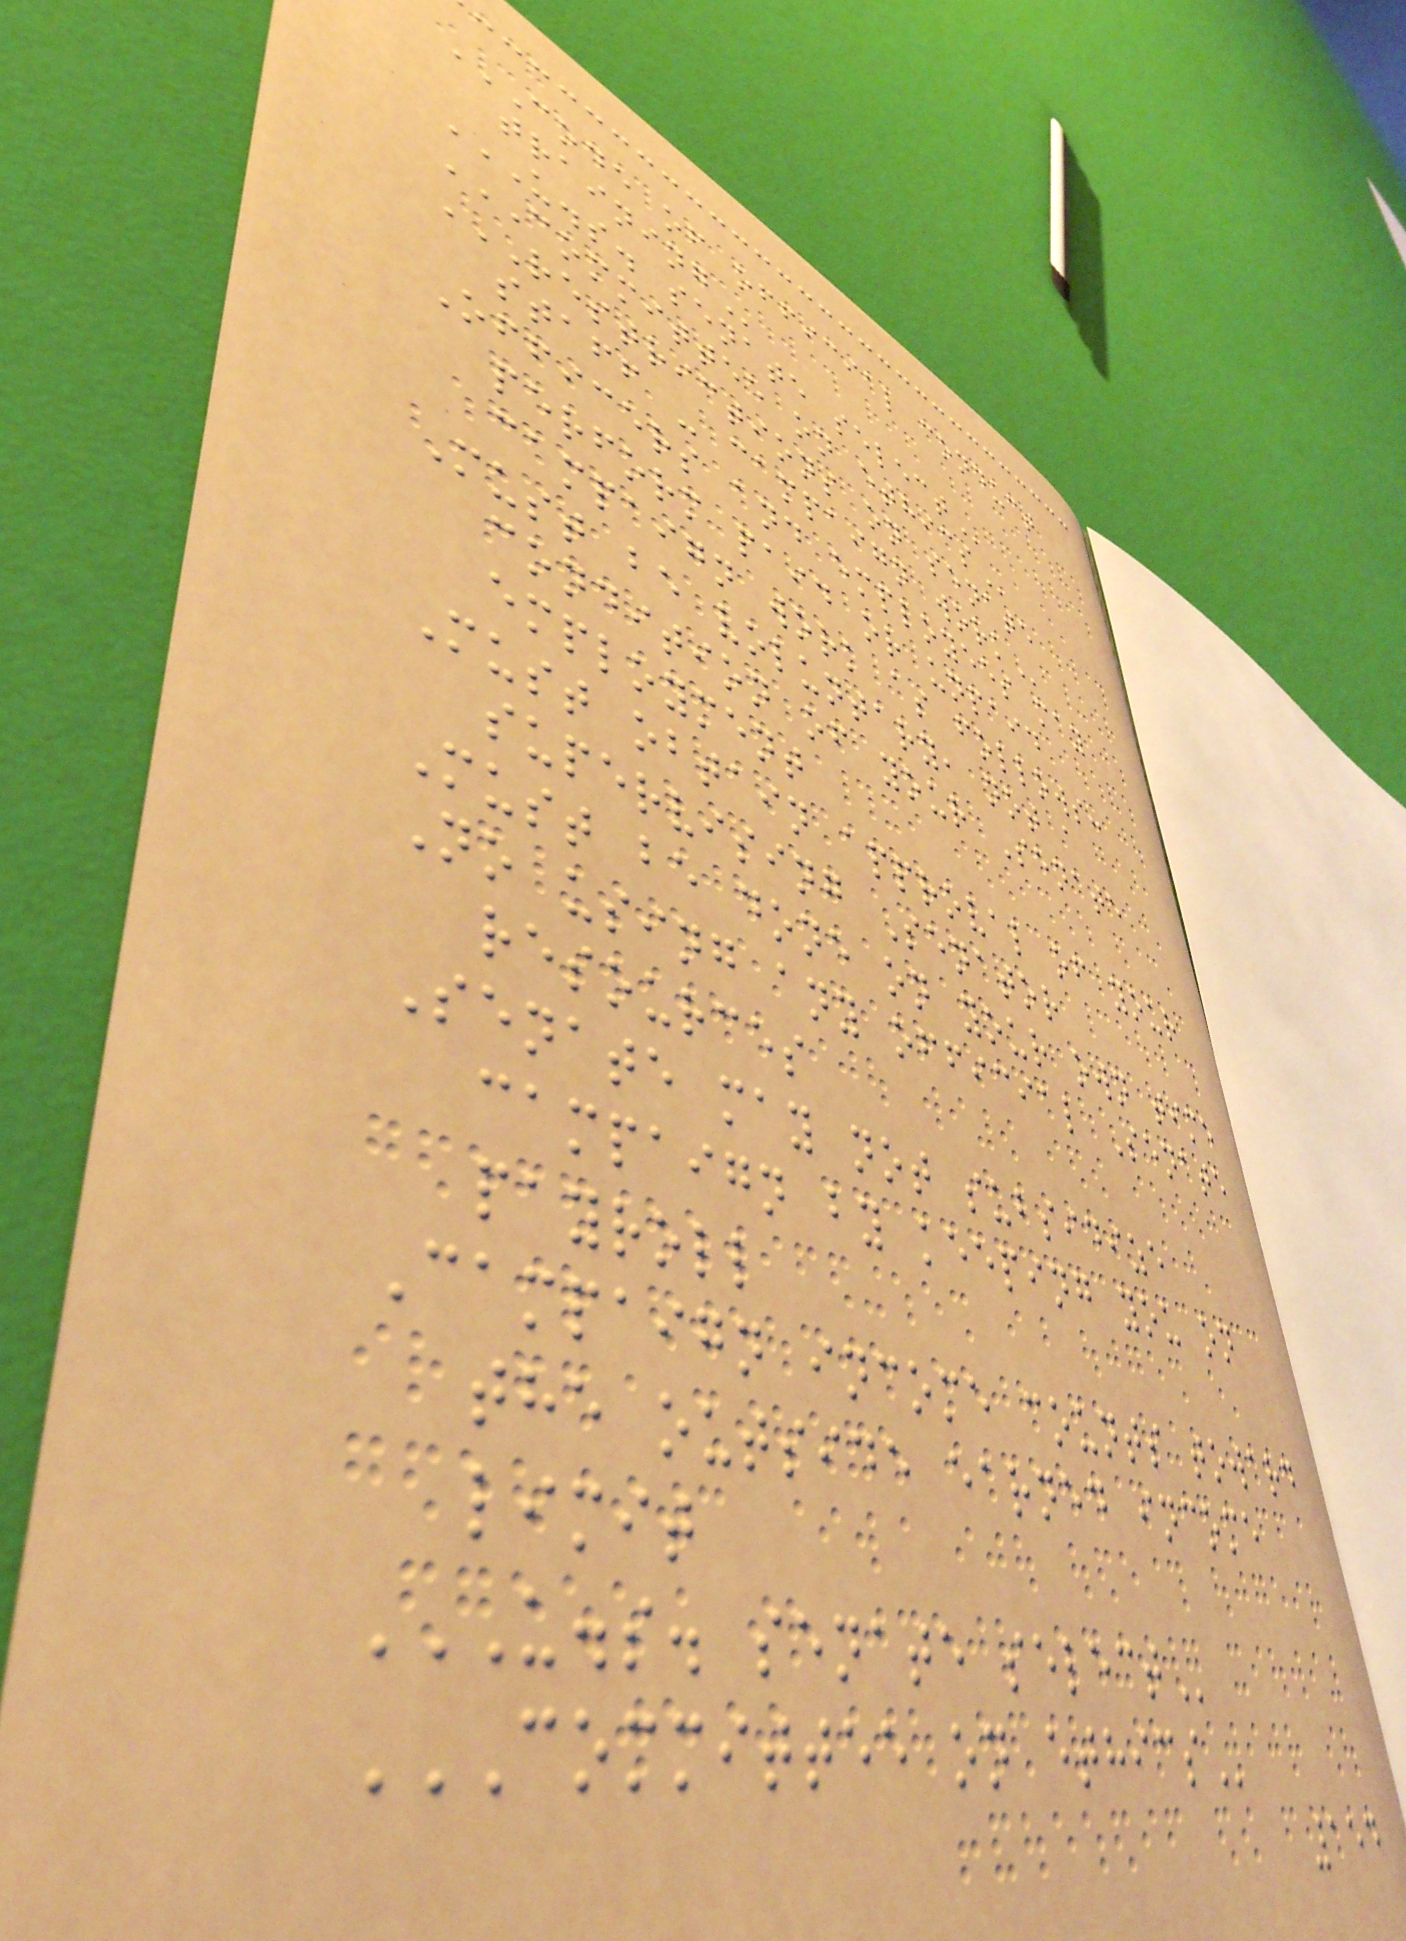CODE OF OFFICIAL CONDUCT
TRAINING
U.S. SENATE SELECT
COMMITTEE ON ETHICS
RESTRICTIONS ON SENATE
STAFF - CAMPAIGN WORK
Officers and employees may
perform paid or unpaid
campaign work as follows:
Must be voluntary, not a
condition of your Senate
employment
Must obtain approval of your
supervising Senator
Must be done on your own time
No using any official Senate
resources
Senate may not subsidize
campaign by keeping you on
payroll
Campaign income counts toward
the outside earned income
limit
U.S. SENATE SELECT
COMMITTEE ON ETHICS
154
